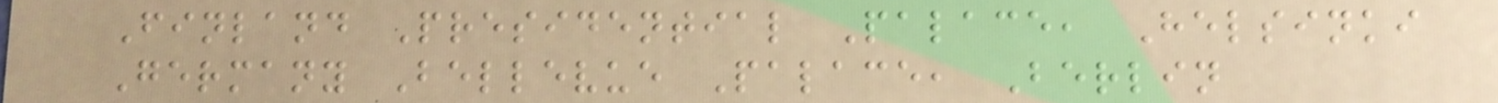Finland Presidential Palace, Helsinki
Germany Bellevue Palace, Berlin
